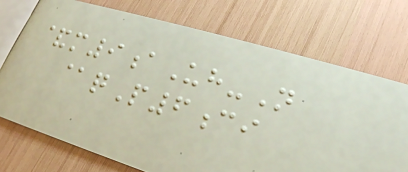&m9aUh-N
@qP6ci
